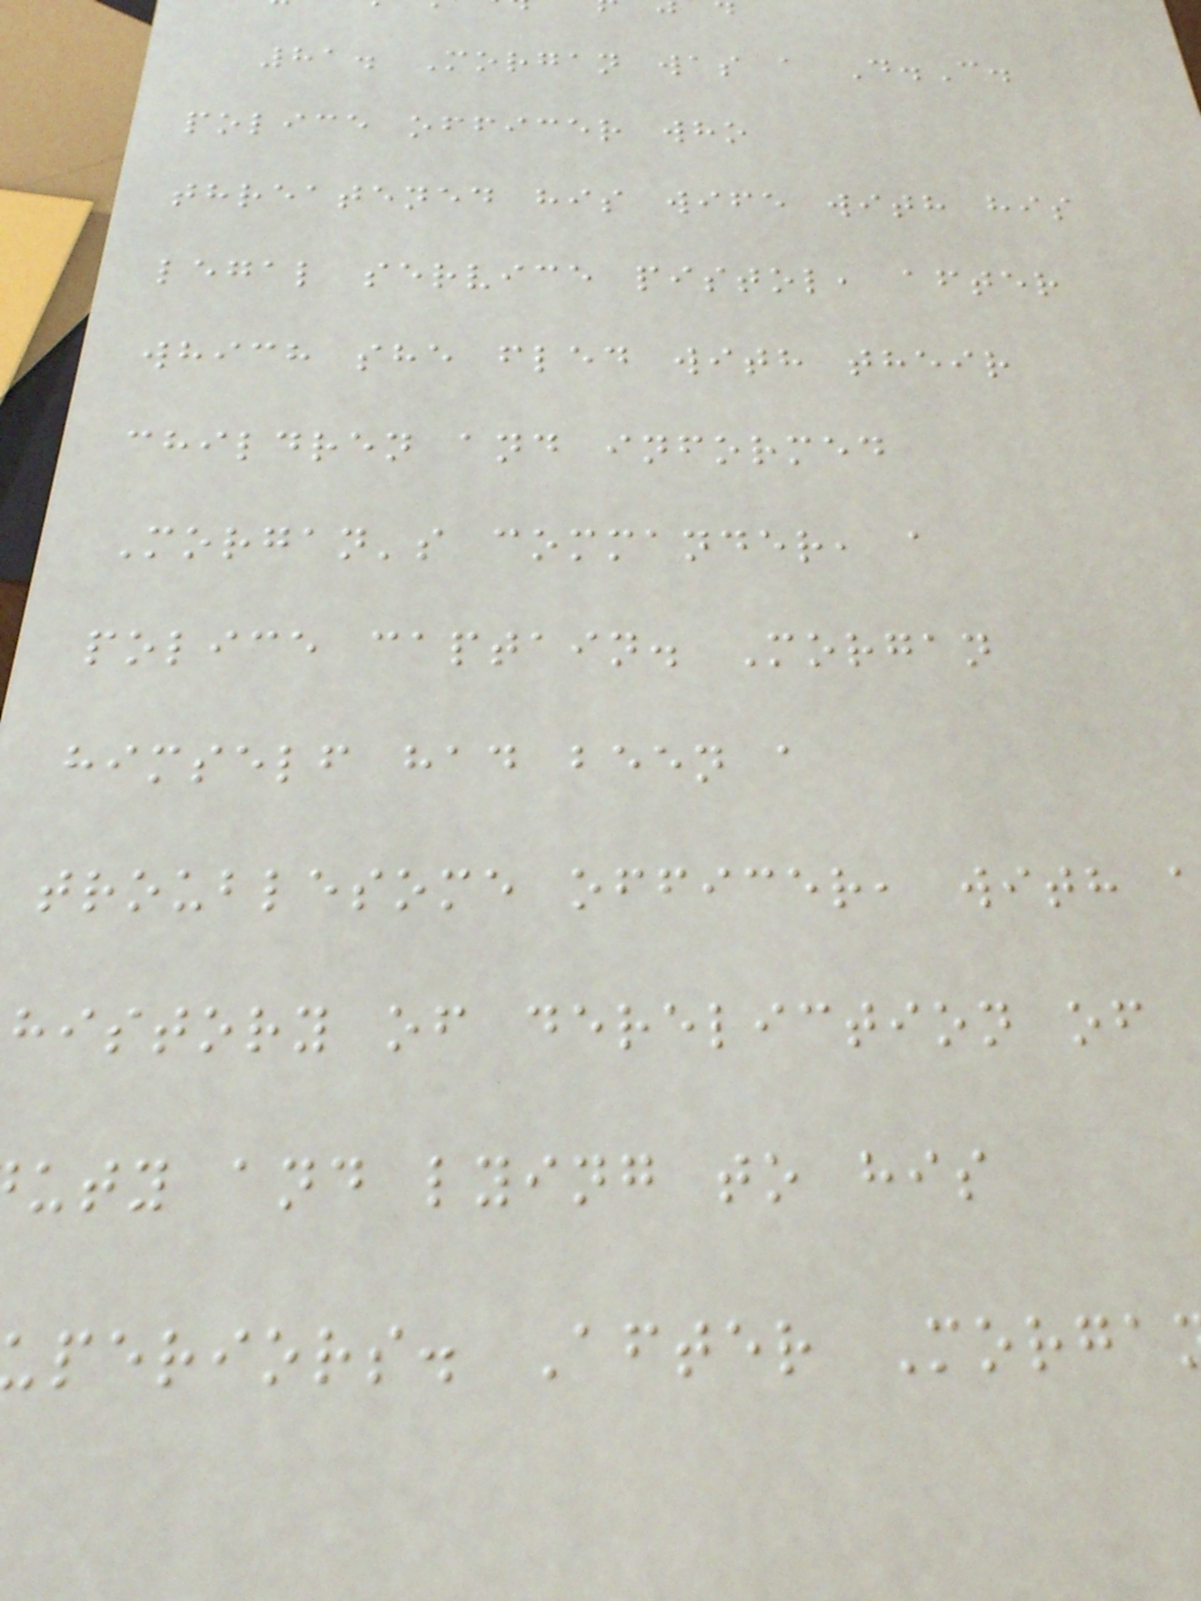81. Morgan was a D.C.
police officer who
threatened his wife with his
legal service pistol, after
which she fled with their
children and informed
Morgan's commander, a
police captain. Morgan
himself had been a
troublesome officer, with
history of dereliction of
uty and lying to his
periors. After Morga
